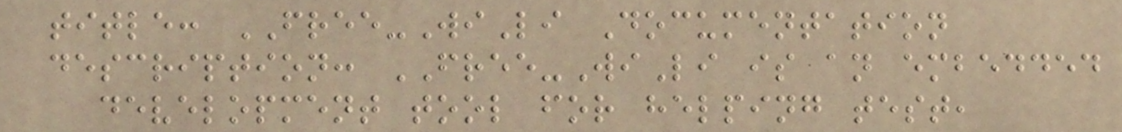title: FREE-WiLi Documentation
description: FREE-WiLi is an embedded
development tool for helping test,
